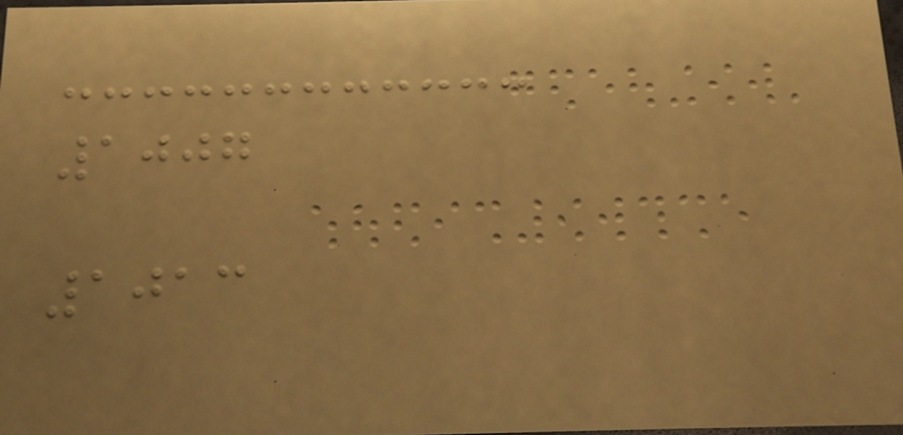1007
1013
